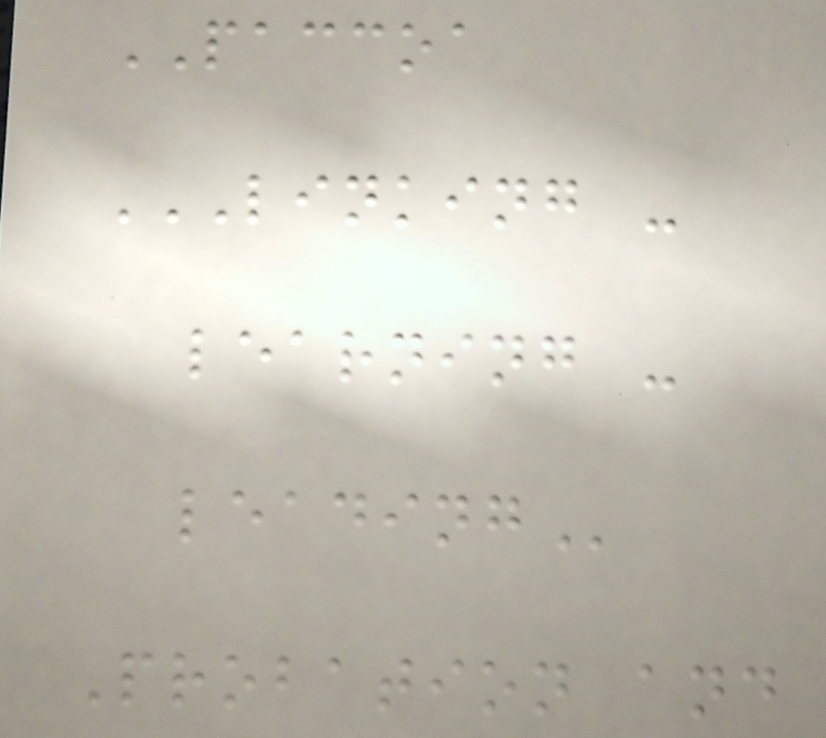PACCOA
LINKING -
LEARNING -
LEADING
Probation and
